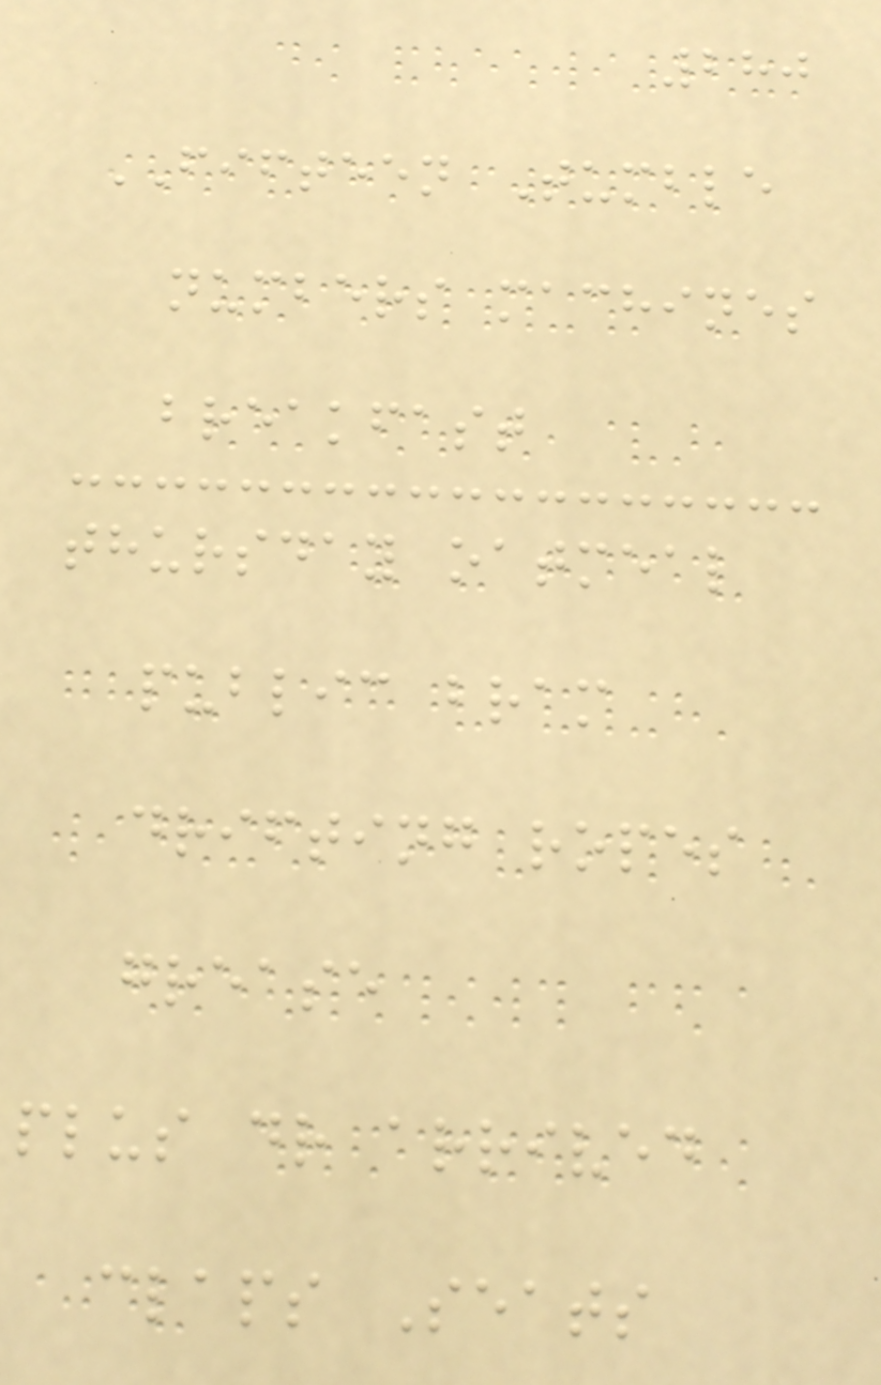280
FIFTEEN Tumble
numbers machines
breakfast
thursday oatmeal
public bram
drifting ropes
grease
plus dr arrived
claps Seats
